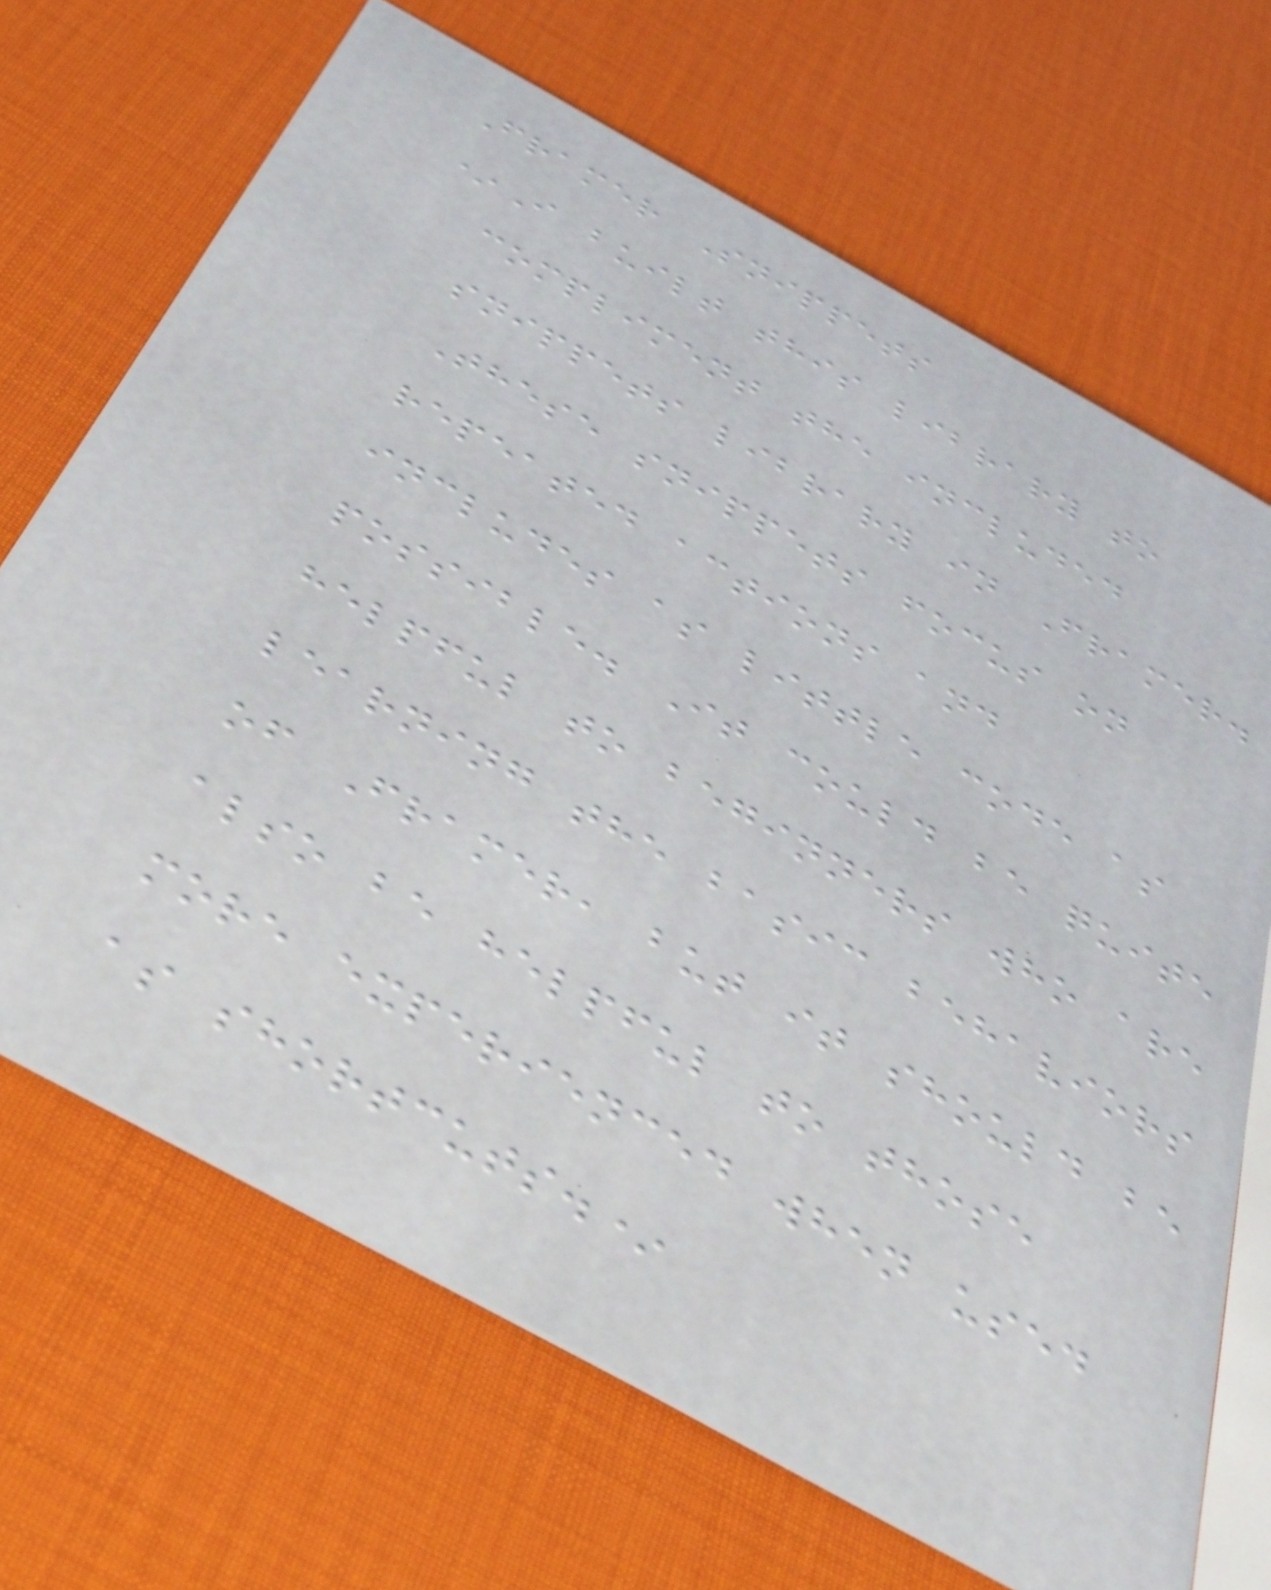Framer Snippets
*I built this library to
compliment the included
snippets library in Framer.
These snippets focus on
repeated actions and
includes as little code as
possible. It could be quite
helpful to beginners who are
learning the basic behaviors
of Framer, but it should be
also be helpful to those
more experienced when used
as shortcuts.*
